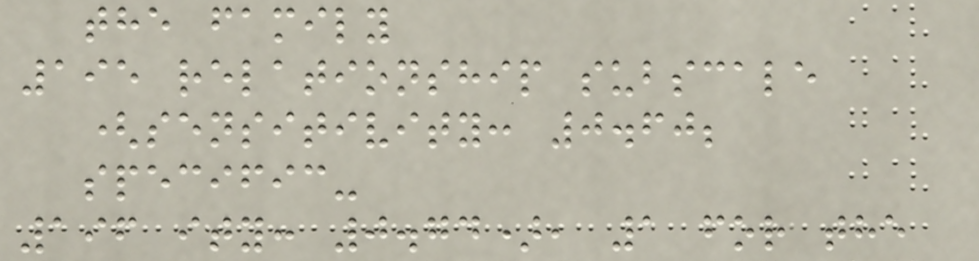the family
195 relationship subscale
(sensitivity: 0.60;
specific-
196 ity: 0.74), 1 for the
